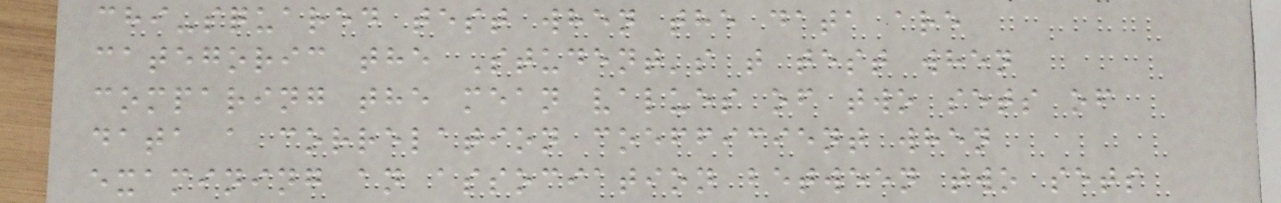chi-squared test when the data are
categoric the Student's t test when
comparing the mean values of two sets of
data a correlation coefficient when
examining an association between two sets
